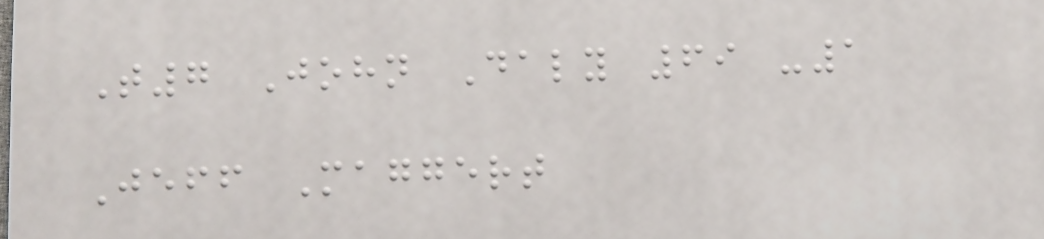T7 John Daly 69 -1
Jeff Maggert
